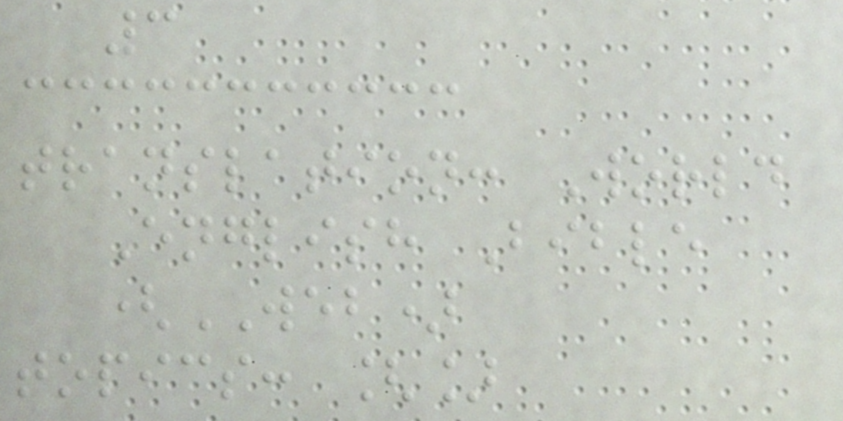3
translation: World
English Bible
(WEB)
topics: []
